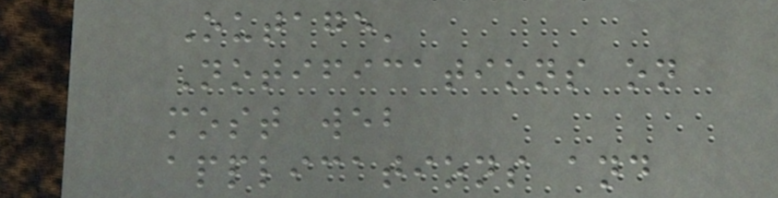Outage'
Notifications on
most web
applications and
